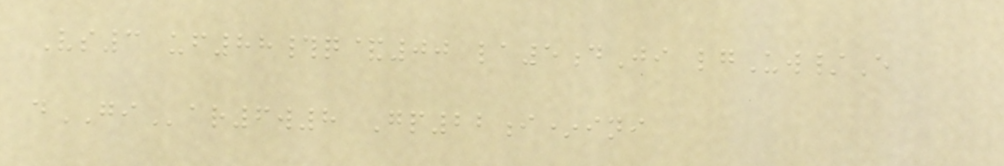Vs3 uf88#q&00 la5dJi lgUw/E
dGIar6w8 Gp22i*ini
